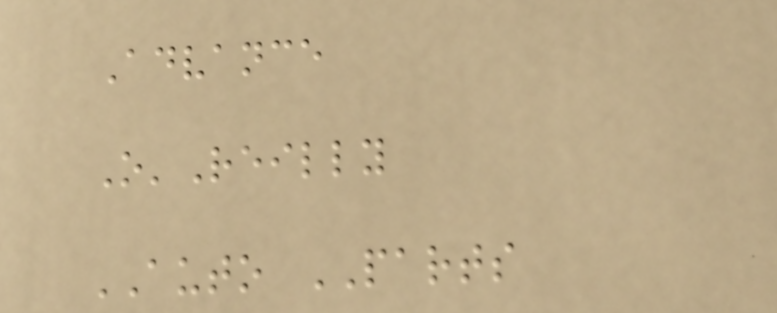Advance
O'Reilly
AUTO PARTS
